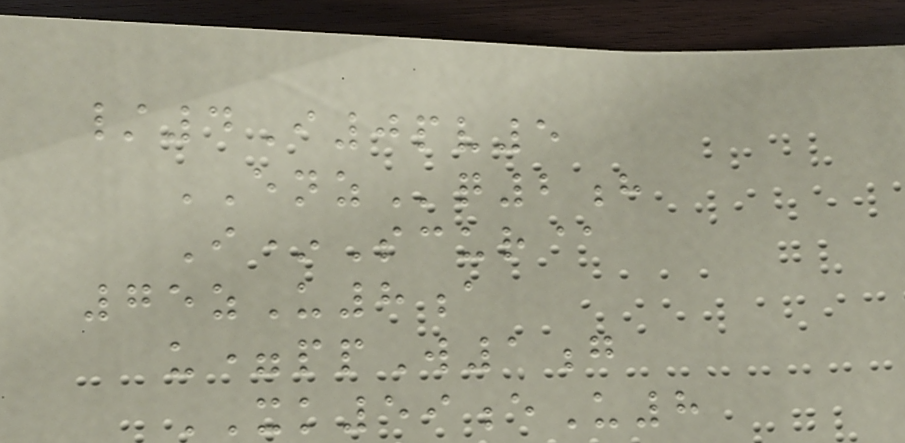/4I0pv5
ENZq2h
I*Scur@
75zU8a
u=ppW1g
XK59eU8
